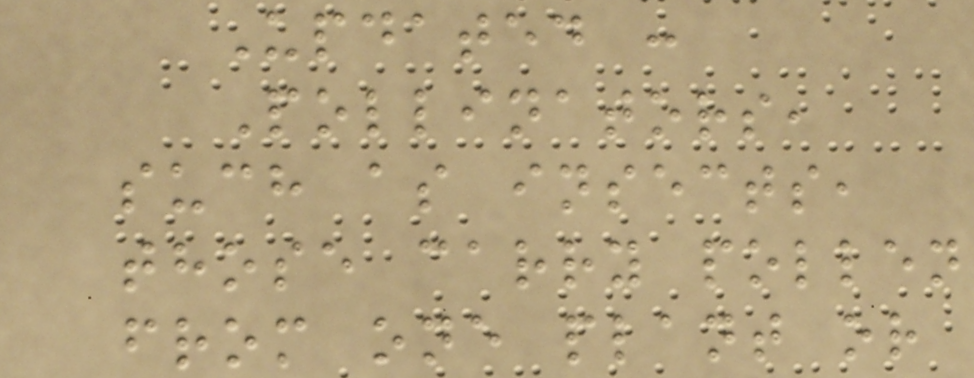Updated :
Pollinators,
such as insects,
those carry pollen
from one plant or
